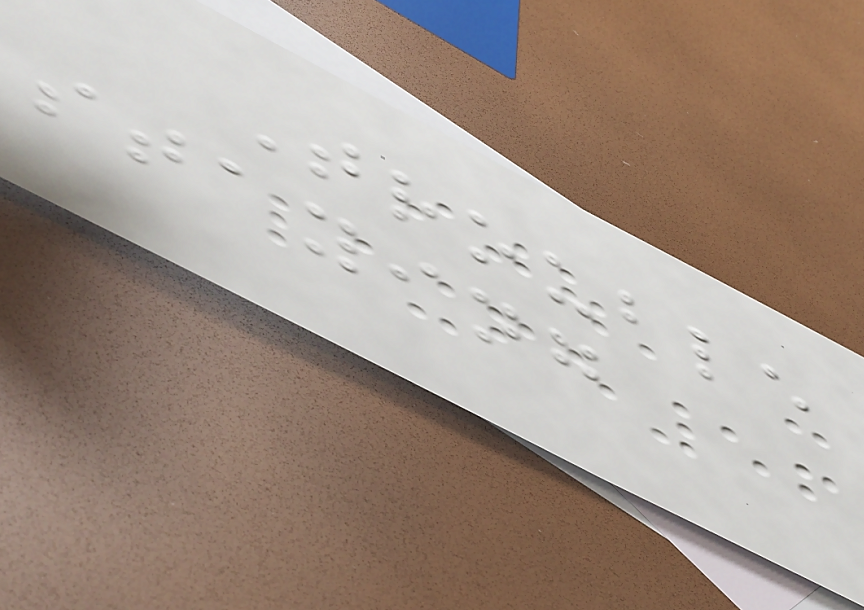Trouble
staying
